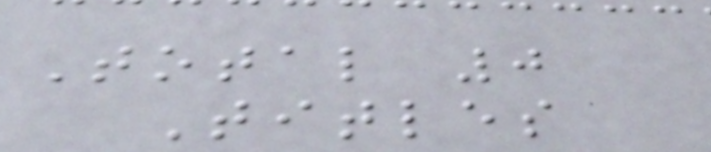Total 0
Titles
